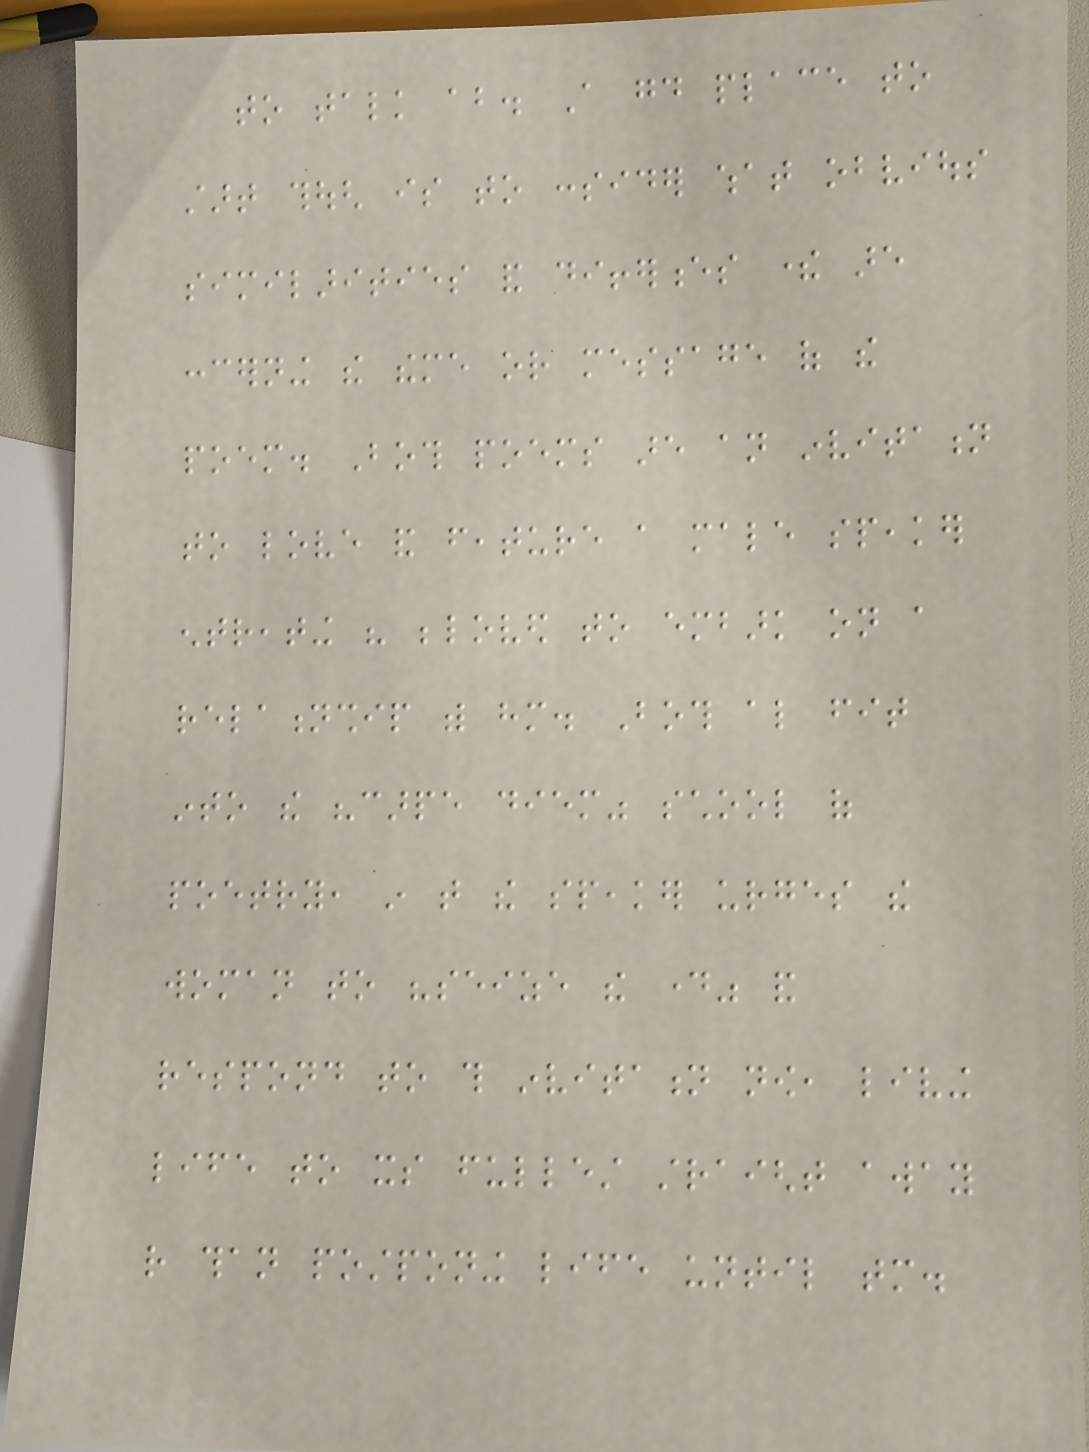to talk about. A good place to
start though is to consider what obvious
similarities and differences there are
concerning the theme or message of the
poem. Both poems are an invitation
to love and feature a male speaker
entreating his beloved to embark on a
relationship with him. Both also fit
into the "carpe diem" school of
poetry, in that the speaker urges the
woman to "seize the day" and
respond to this invitation now, living
life to its fullest straight away
rather than postponing life until tomorrow.
